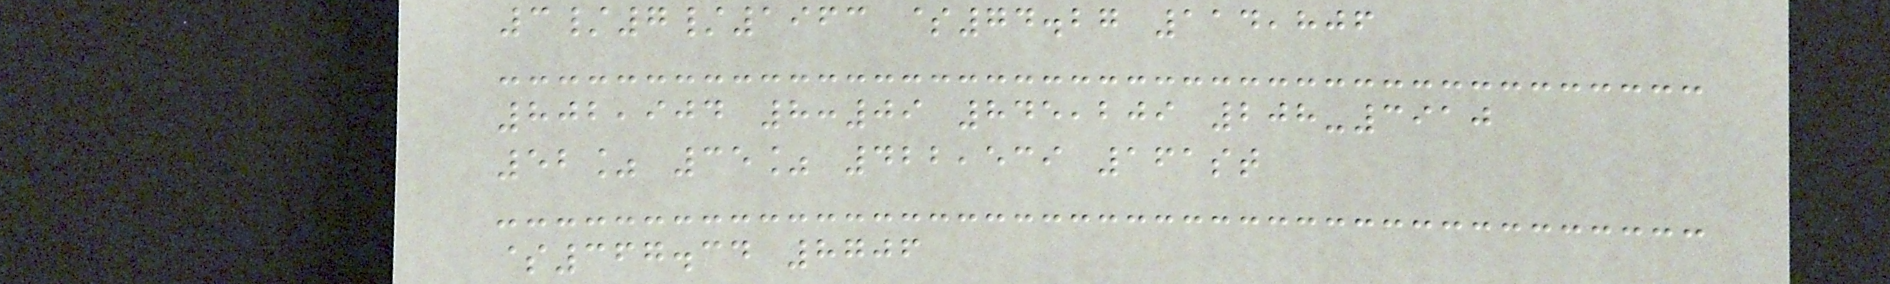3/7/1963 $74.27 114,806
802,904 8:09 845,209 208-3910
52% 35% 422,539 161st
$367.34 8706
